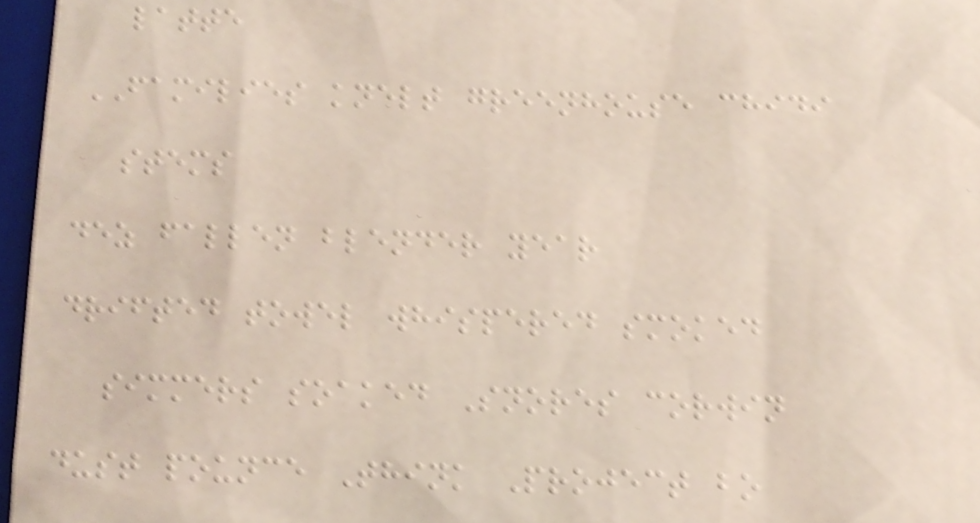latte
FAMILIES knelt greenhouse chidi
stems
dez fallen blender year
drifted towel whispered smoked
simmers soaked Snores corwin
dust pounce Think Project bo
